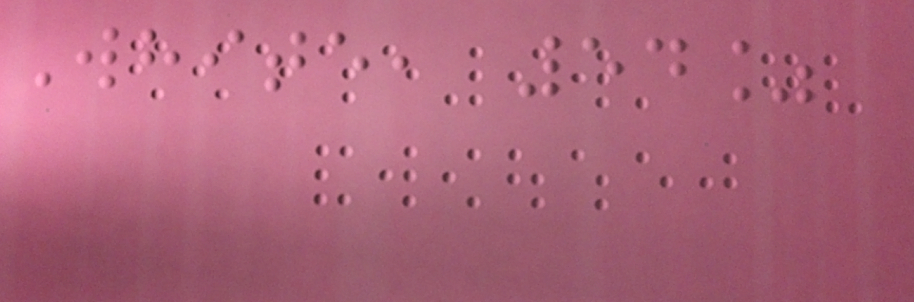White, 54%
